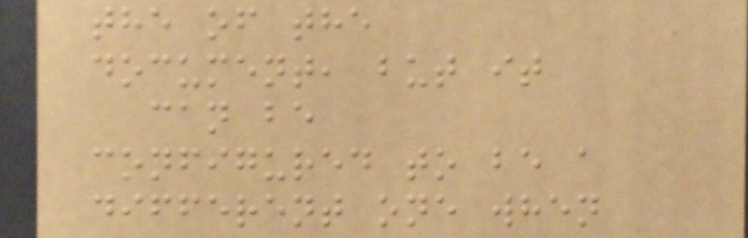the of the
document, but it
can be
configured to be a
different one when
